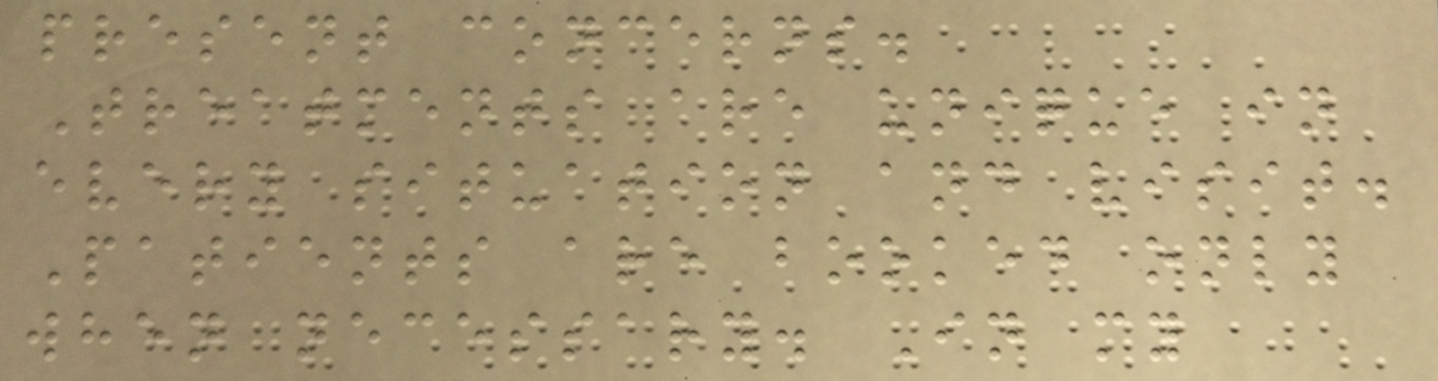present concerns.
Treatments are unique in
every situation and visit.
Patients are booked only
when necessary. In my
